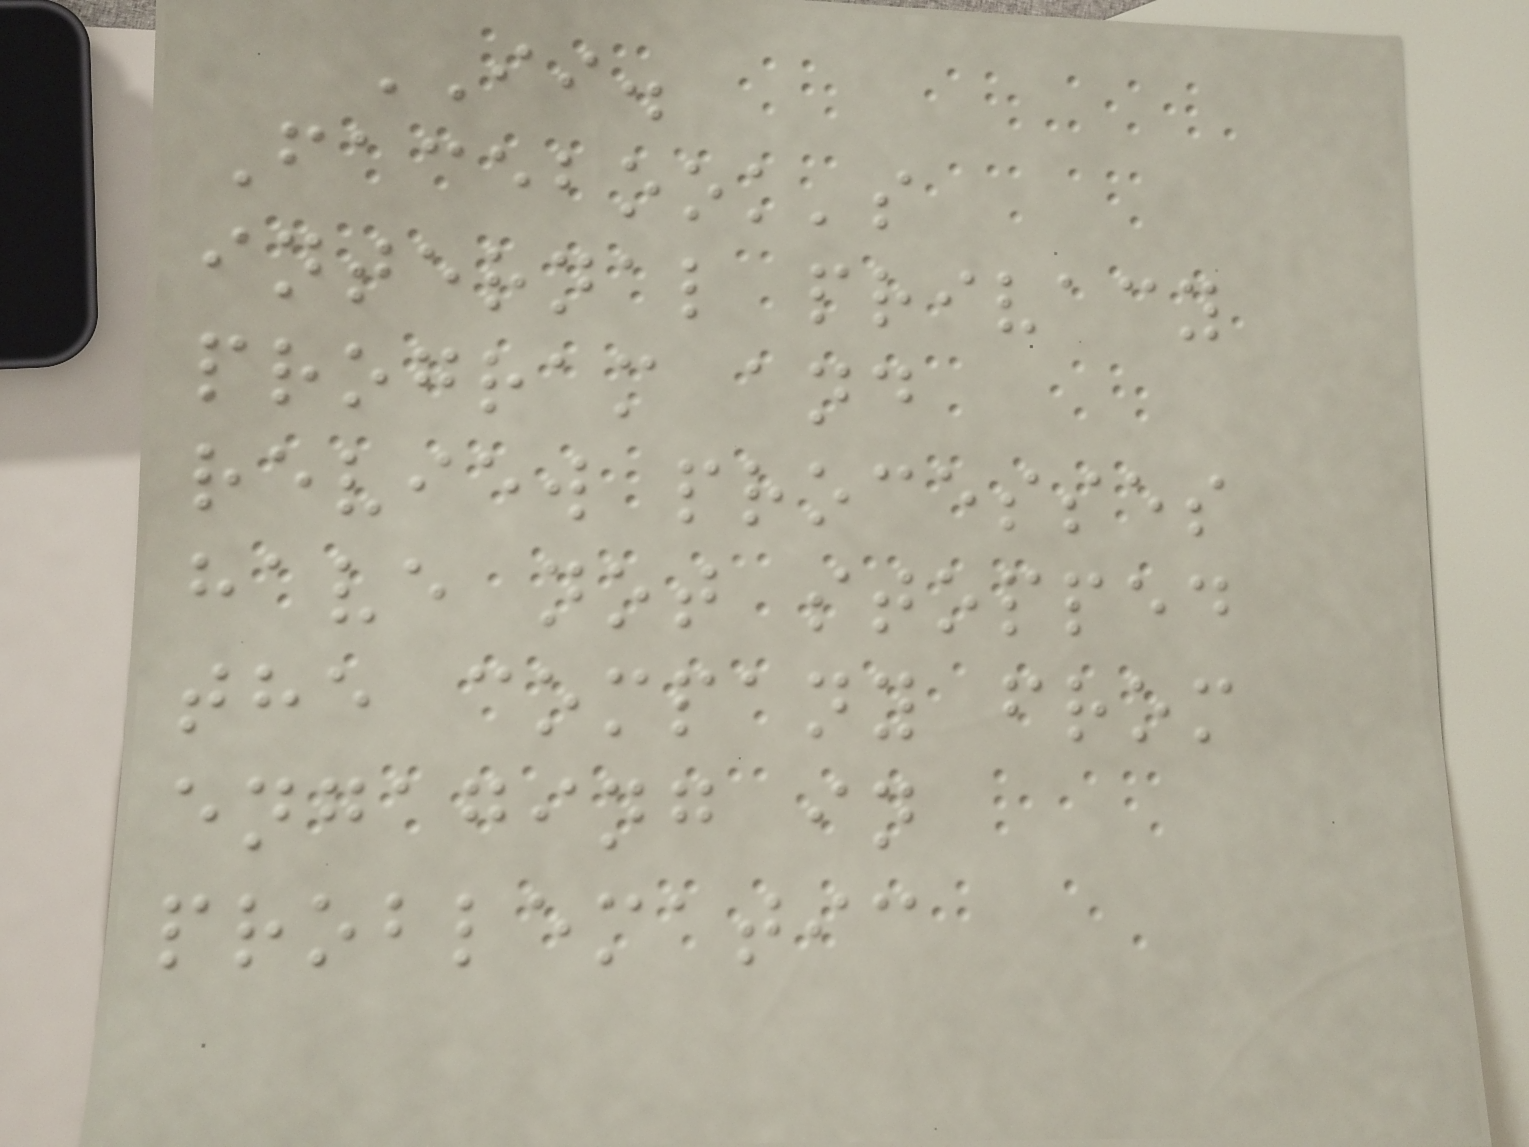II.
Facebook's
internal privacy
program and
review processes
have not stopped
the company from
engaging in
problematic
